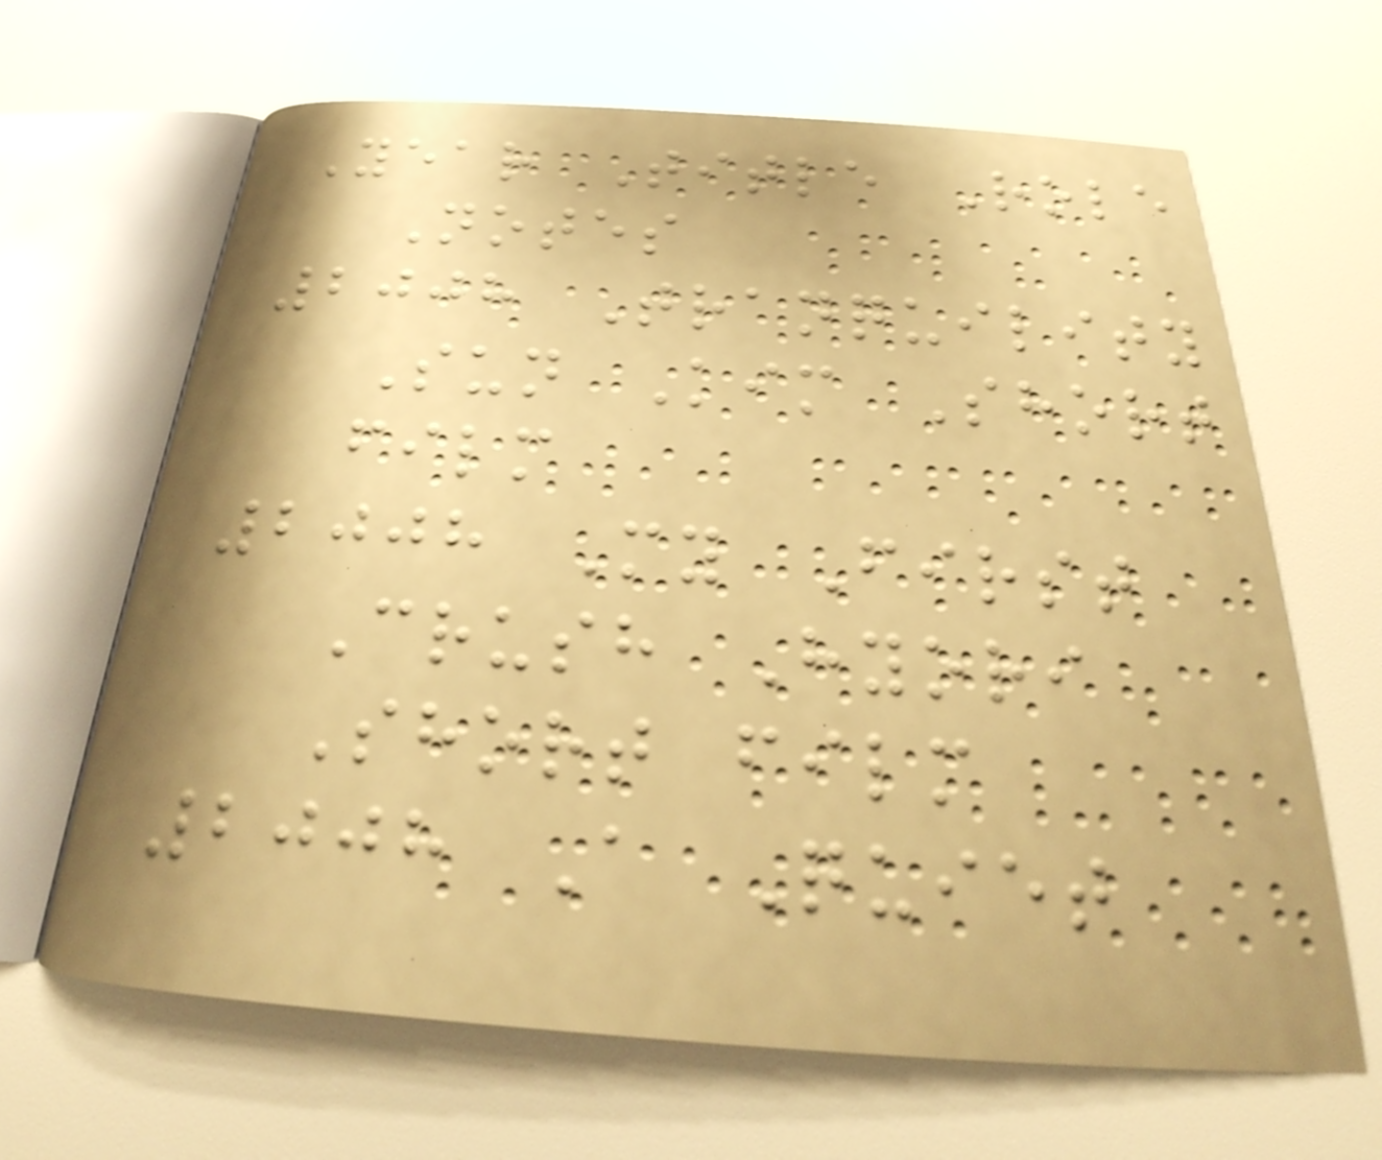Year Title Role
Notes
2008 Tranquility
Sun Kim Short
film
2008 My First
Crush Hyori
Short film
2008 A Quiet
